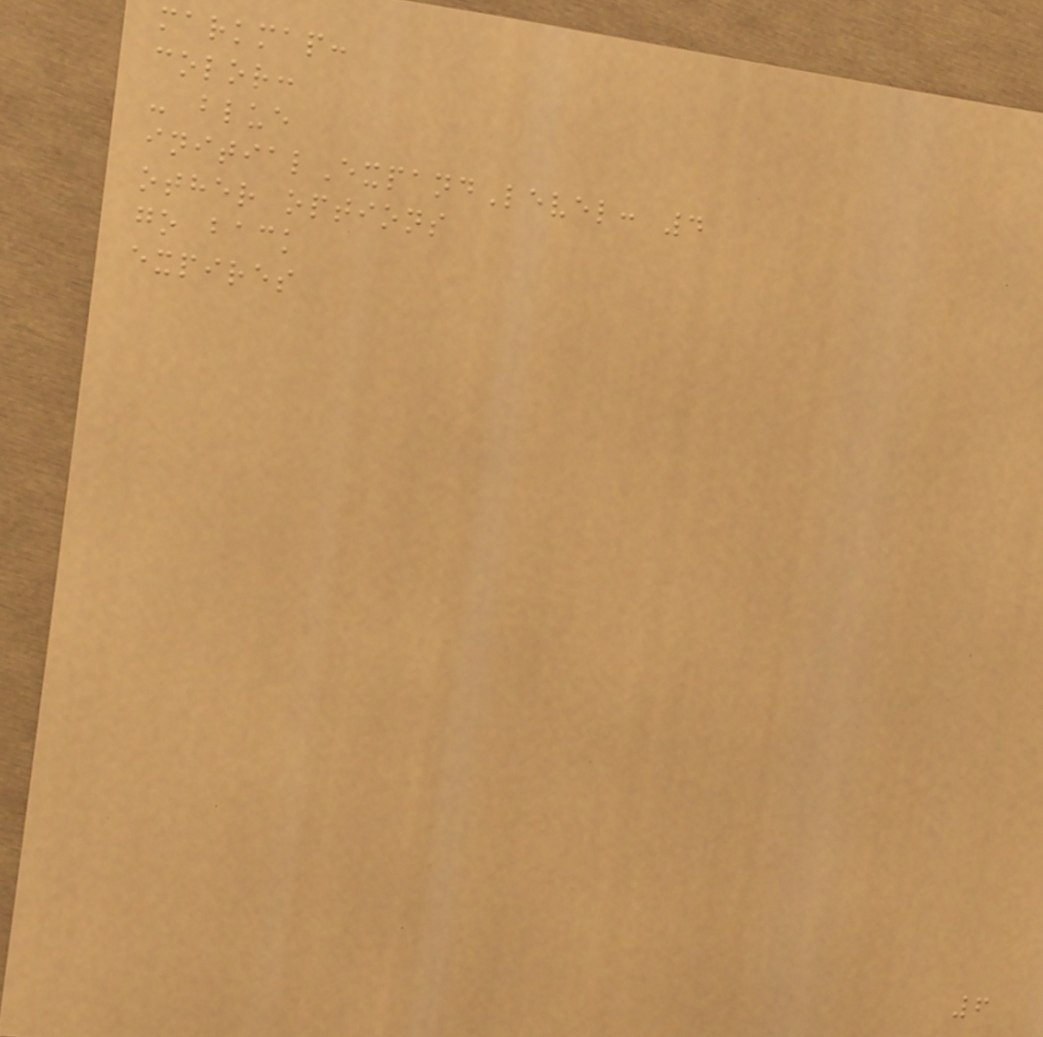markmap:
color:
- blue
initialExpandLevel: 4
other options
go back
expires
6
